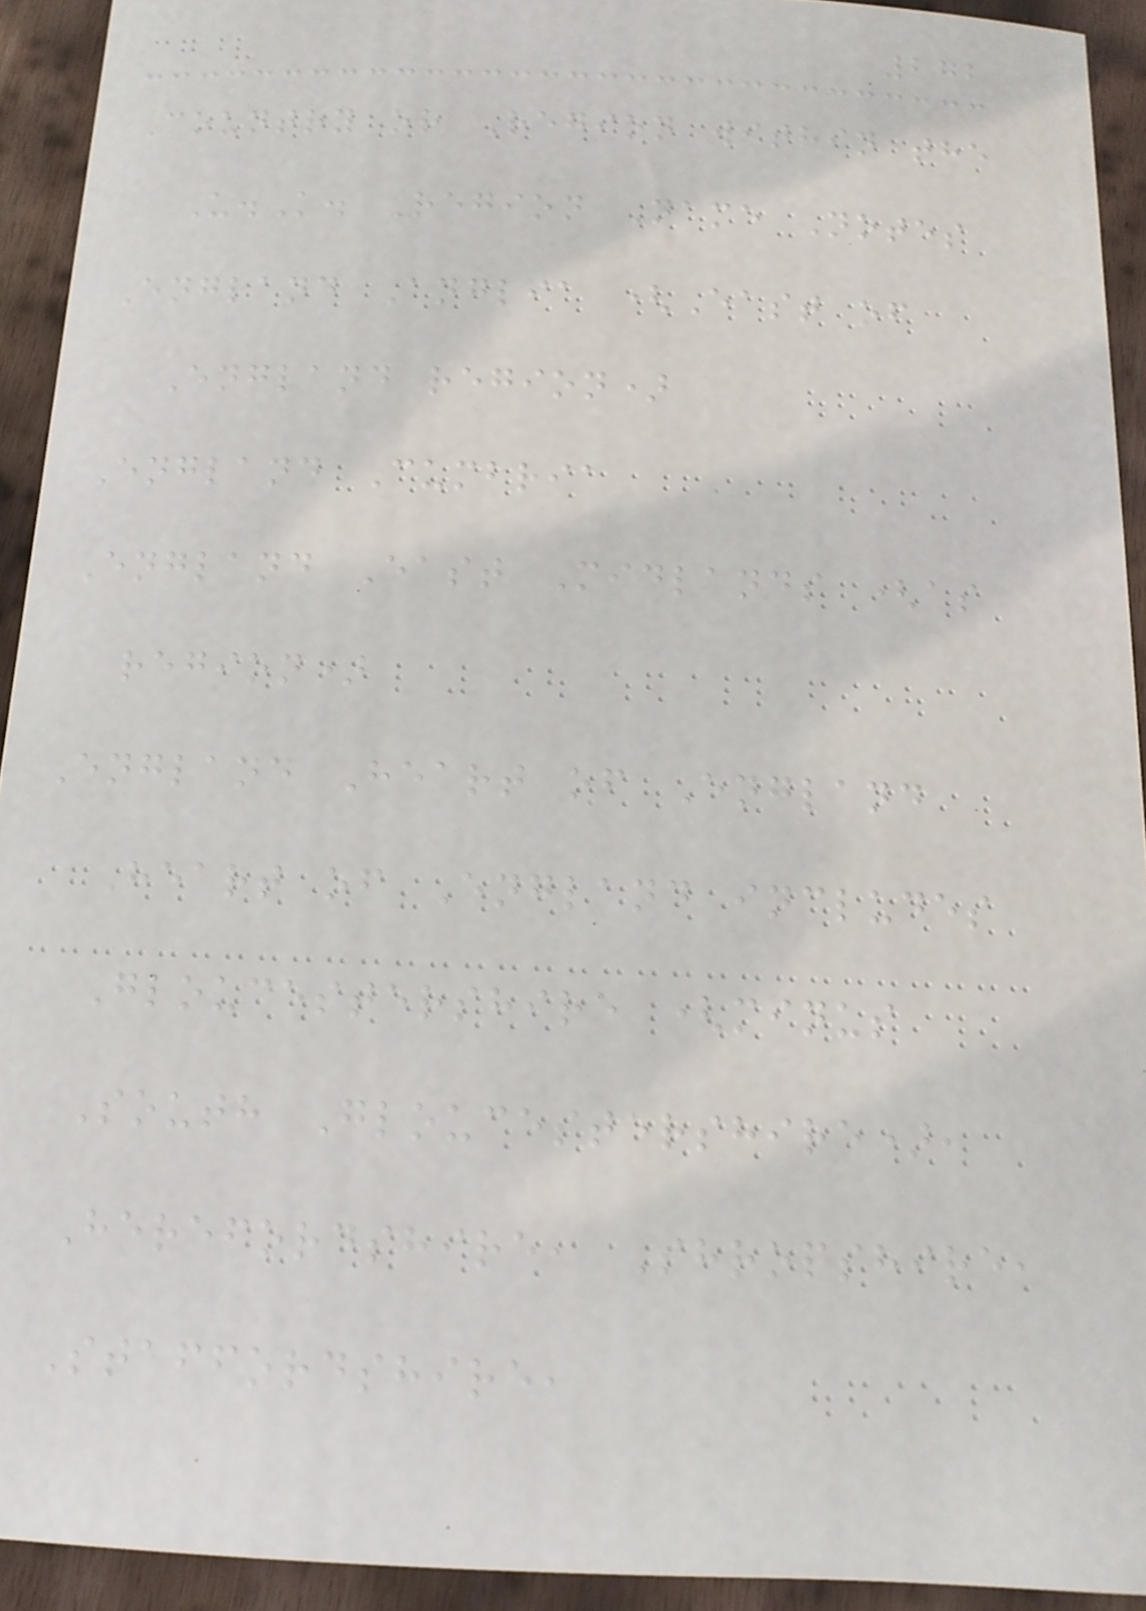272
Country or Region within the
U.K. Region Name Notes
England Anglia (East of
England region)
England Cumbria
England East Midlands (as
region)
England Heart of England
Heart of England includes
Gloucestershire (minus
South Gloucestershire),
Herefordshire, Shropshire,
Staffordshire,
